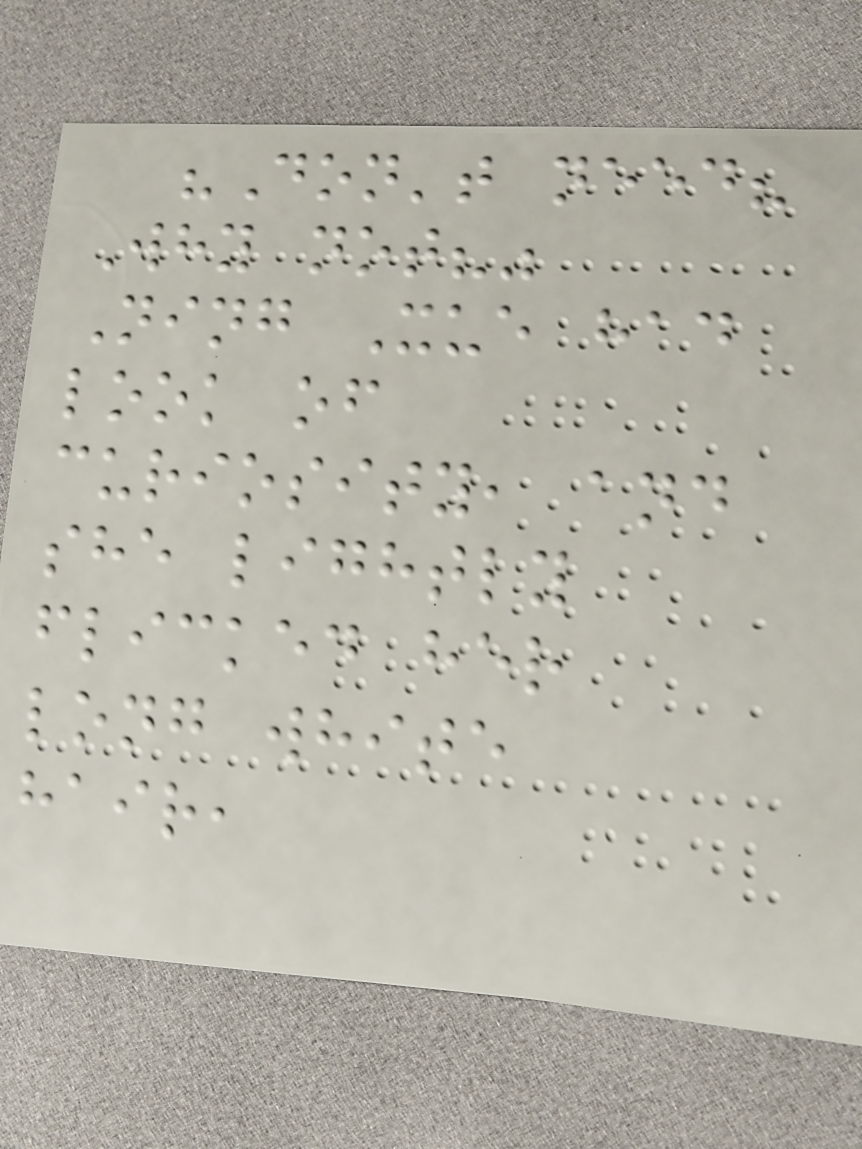"Don't need?
Why not?"
Ning Xue had
look of
curiosity, and
she lightly
flicked her
long white
hair,
